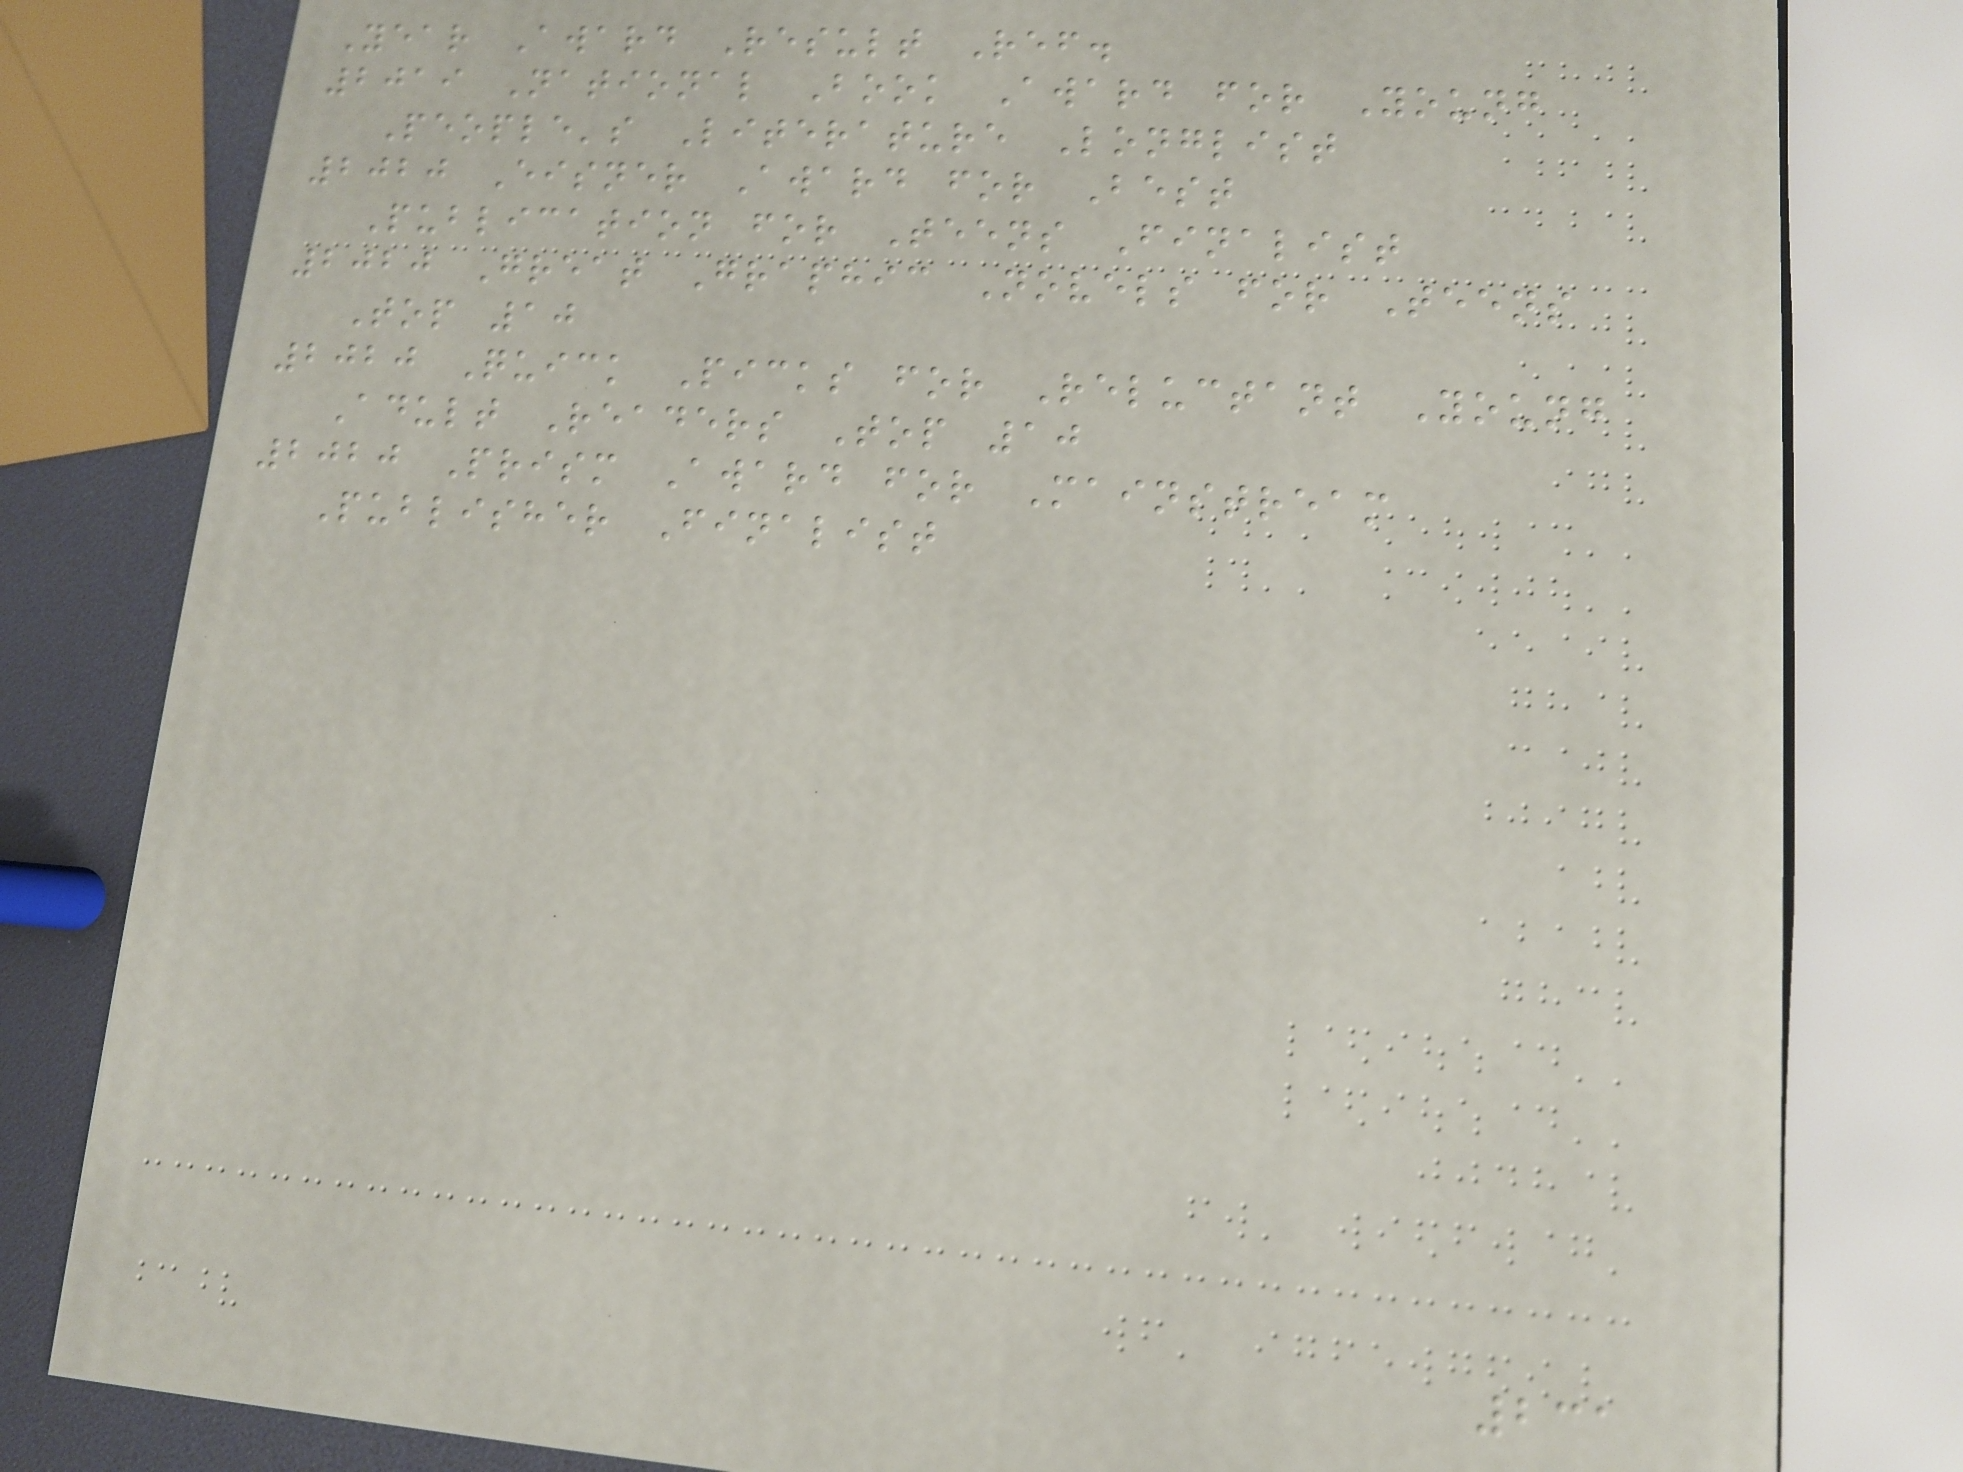Year Award Result Ref.
2019 National Book Award for Young
People's Literature Longlist
2020 Eisner Award for Best
Publication for Teens Finalist
2020 Great Graphic Novels for Teens
Top 10
2020 Quick Picks for Reluctant Young
Adult Readers Top 10
2020 Prism Award for Mainstream
Publisher Finalist
231
